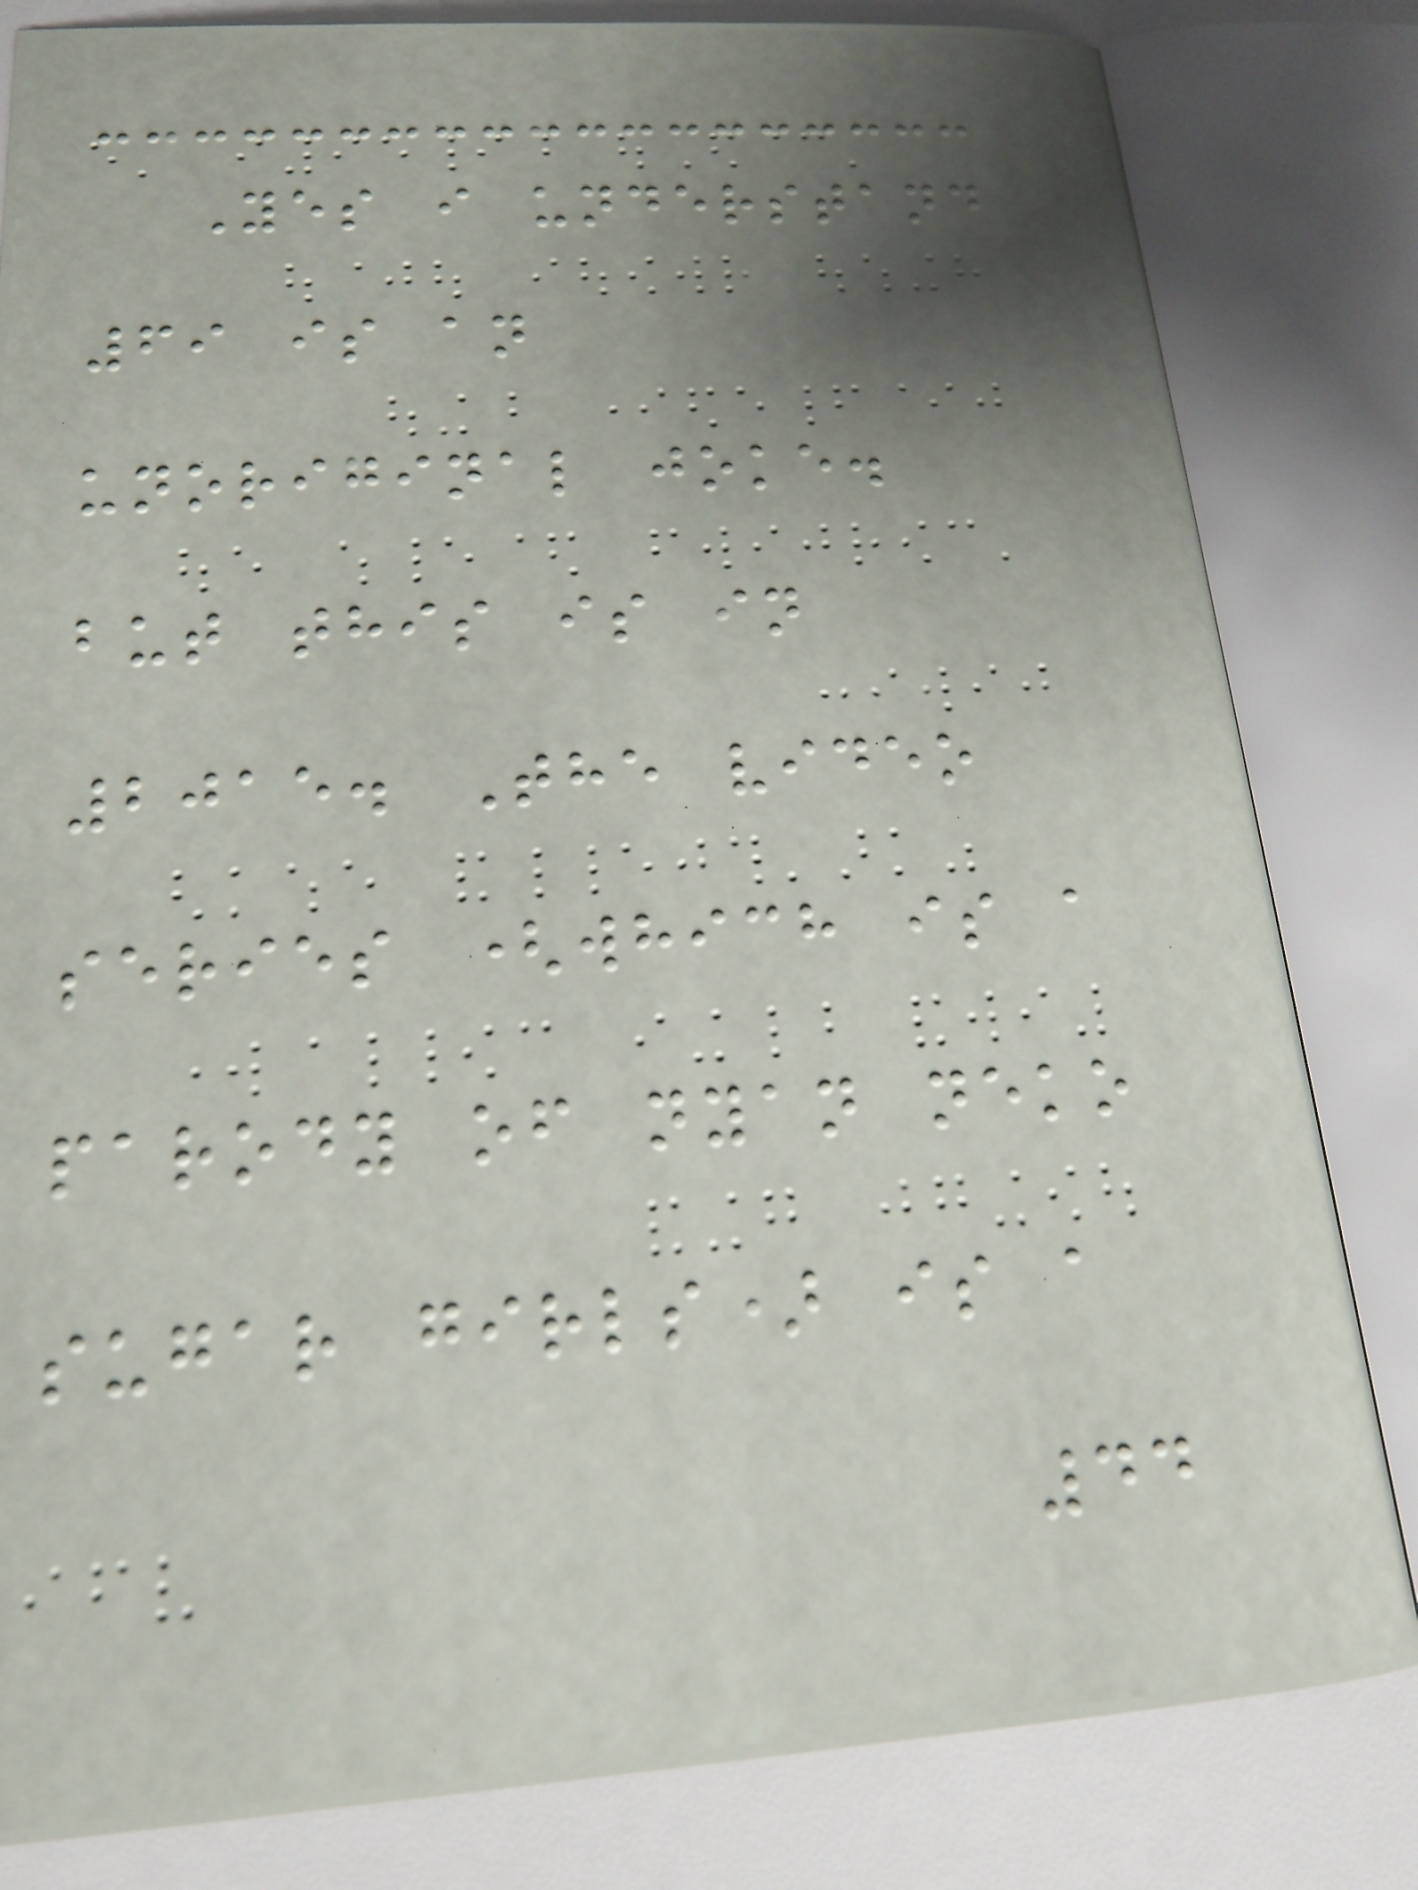Yes i understand
69 is an
unoriginal joke.
but this is in
2015. The video
series (which is a
parody of nyan neko
sugar girls) is a
44
